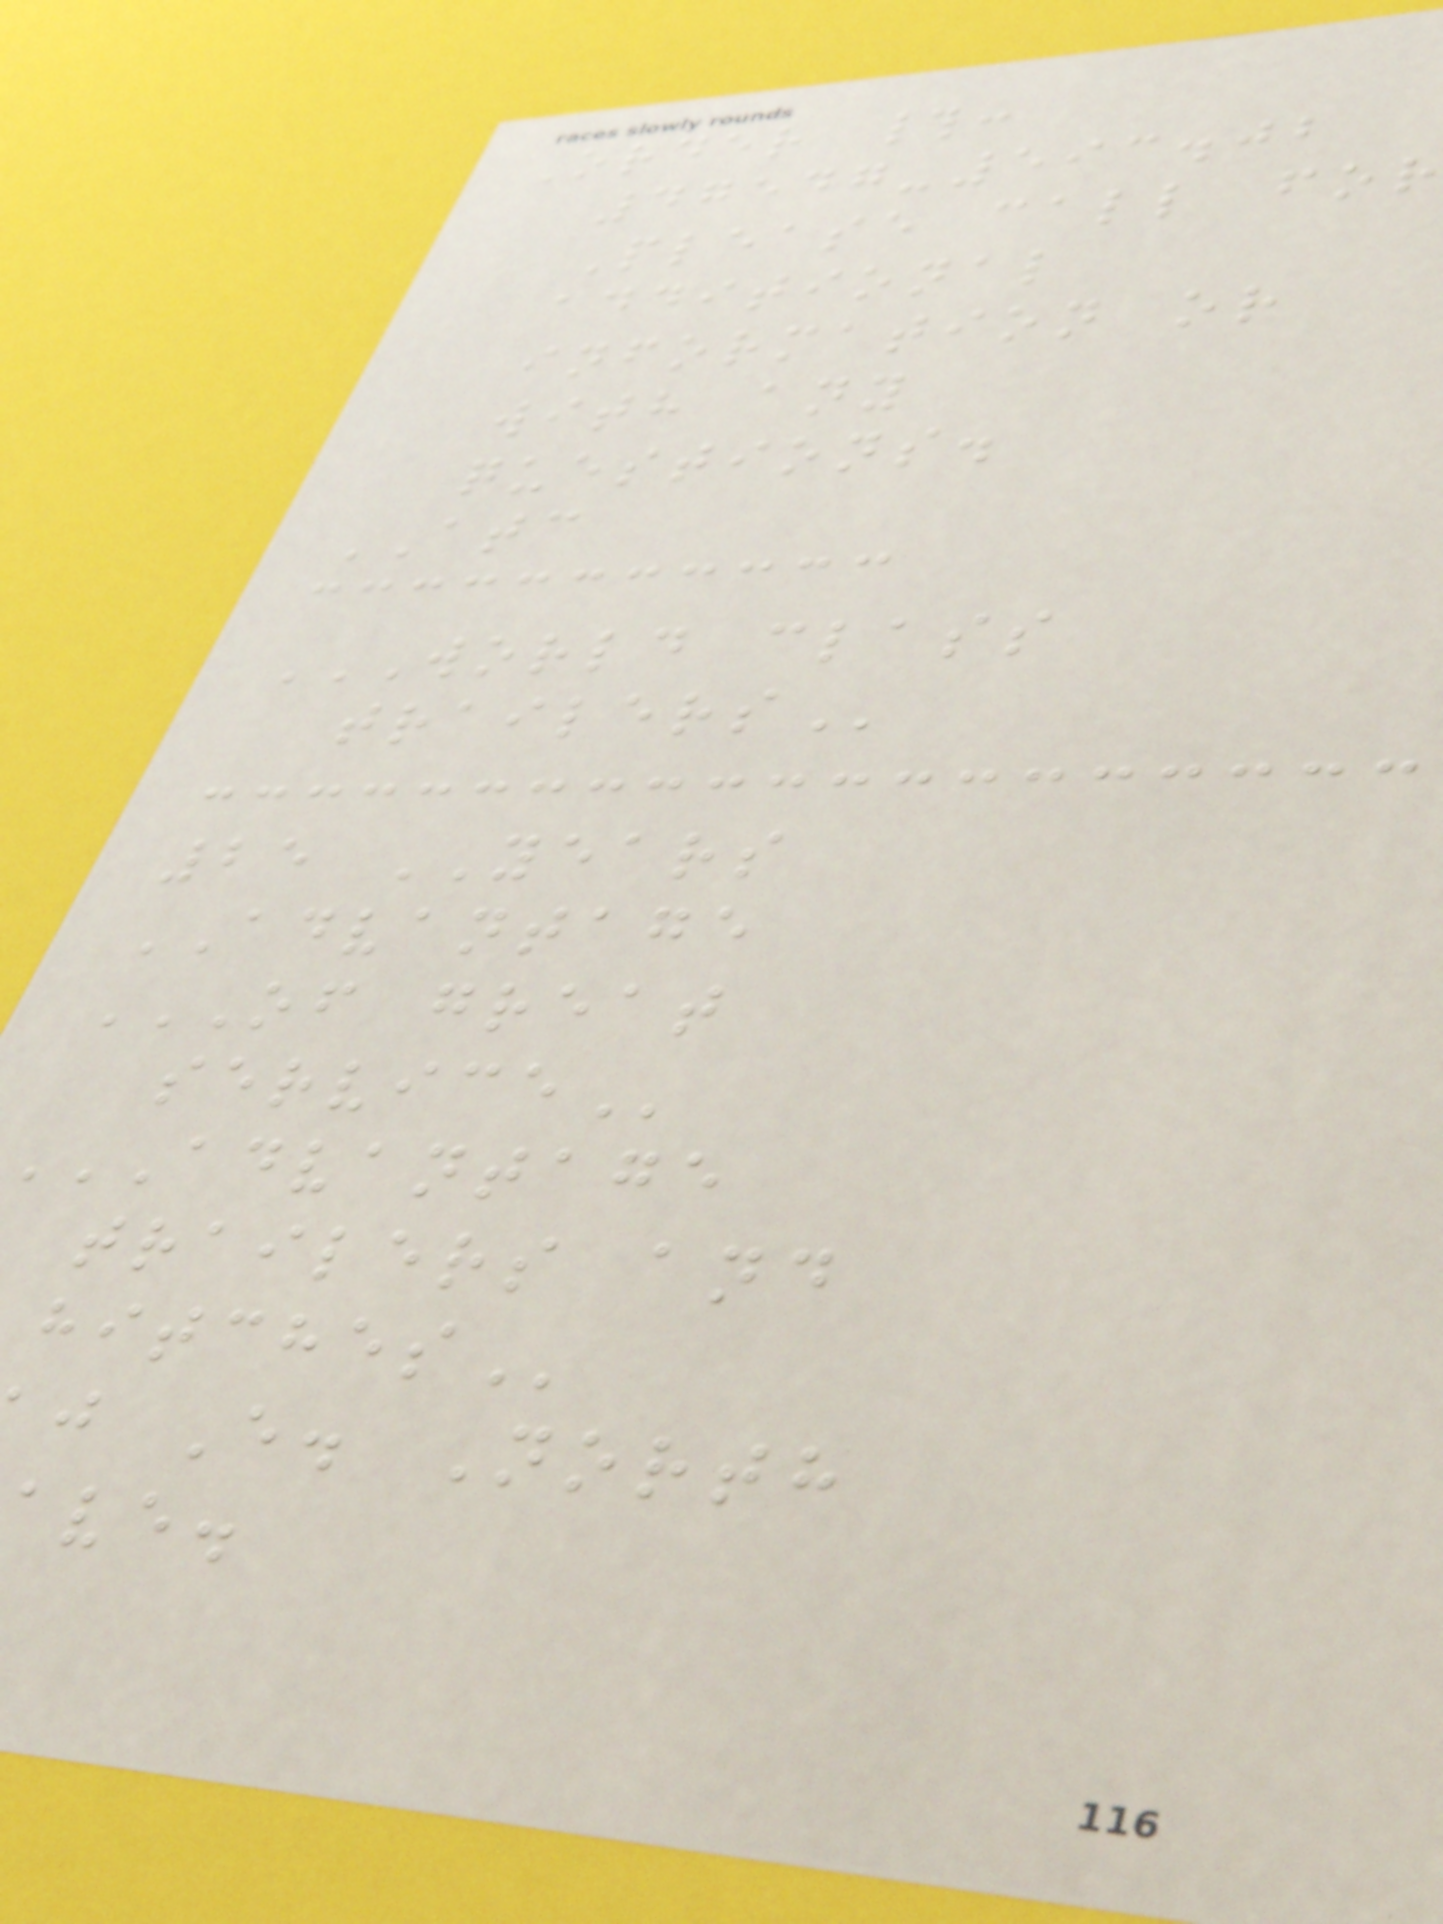Order #:
47547-593.02
Please call for
additional
information or
with any
questions.
ATC
WORLD CLASS
25 YEARS
ADVANTAGE
OF GREAT
ADVANTAGE
trailers and
j E. North
